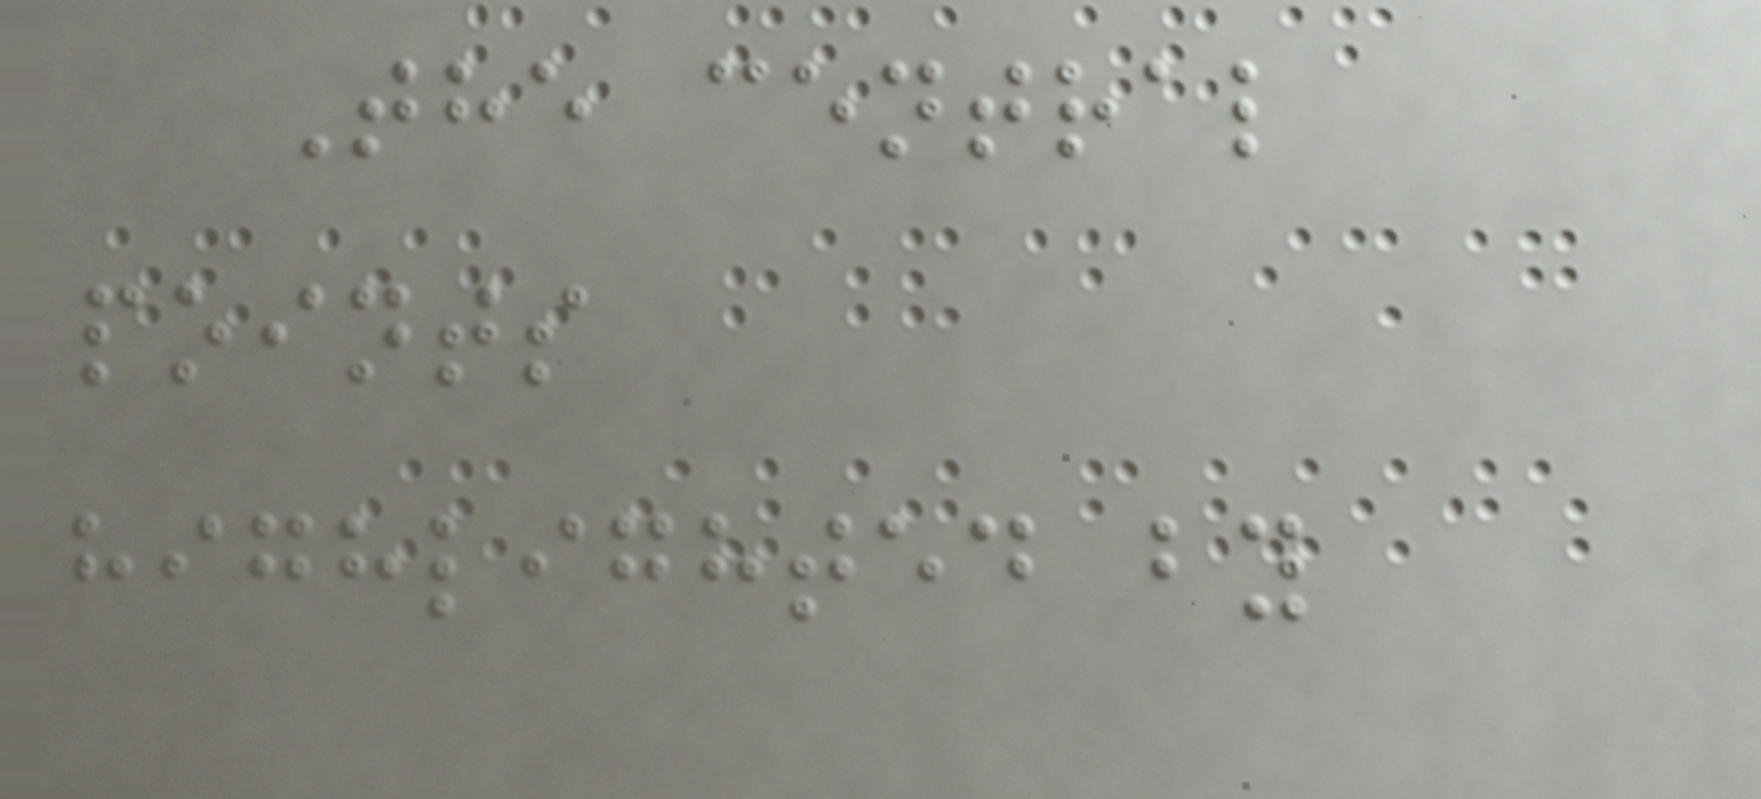The central
points
highlighted by
